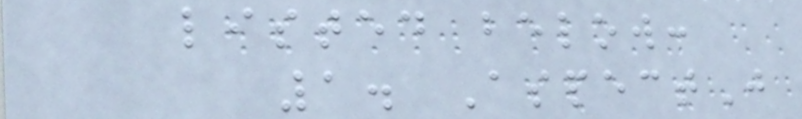listed below:
1. AspectJ
